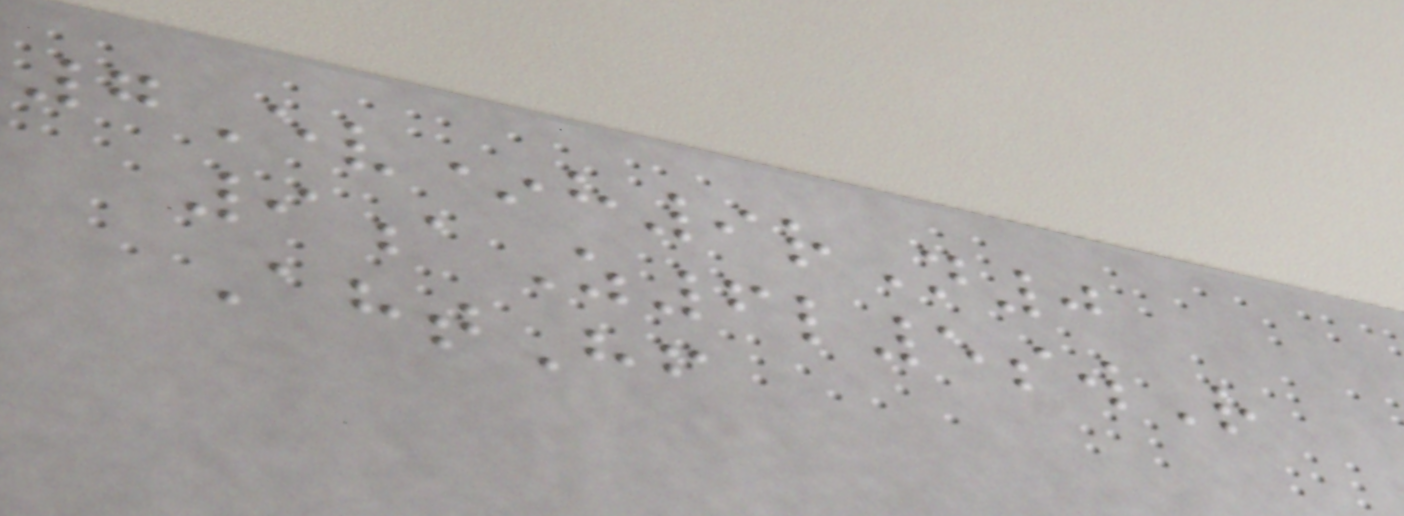7Ev*h9rN0
9aZ6l5swR
AhtHf
